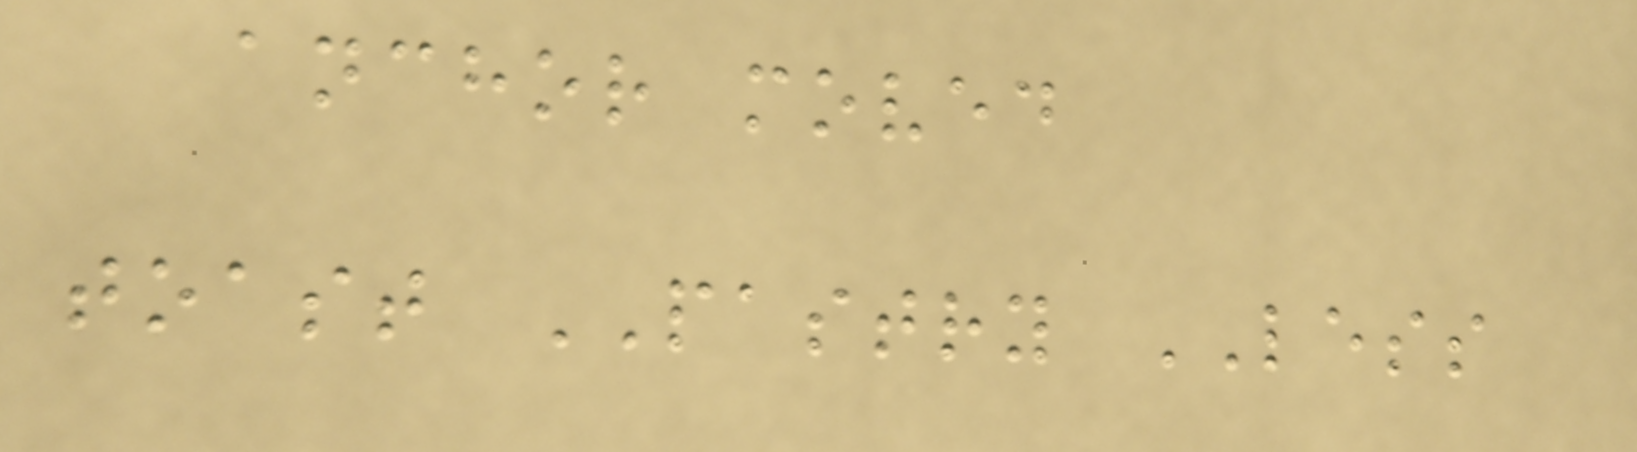anchor moved
toast PASTRY LESS
